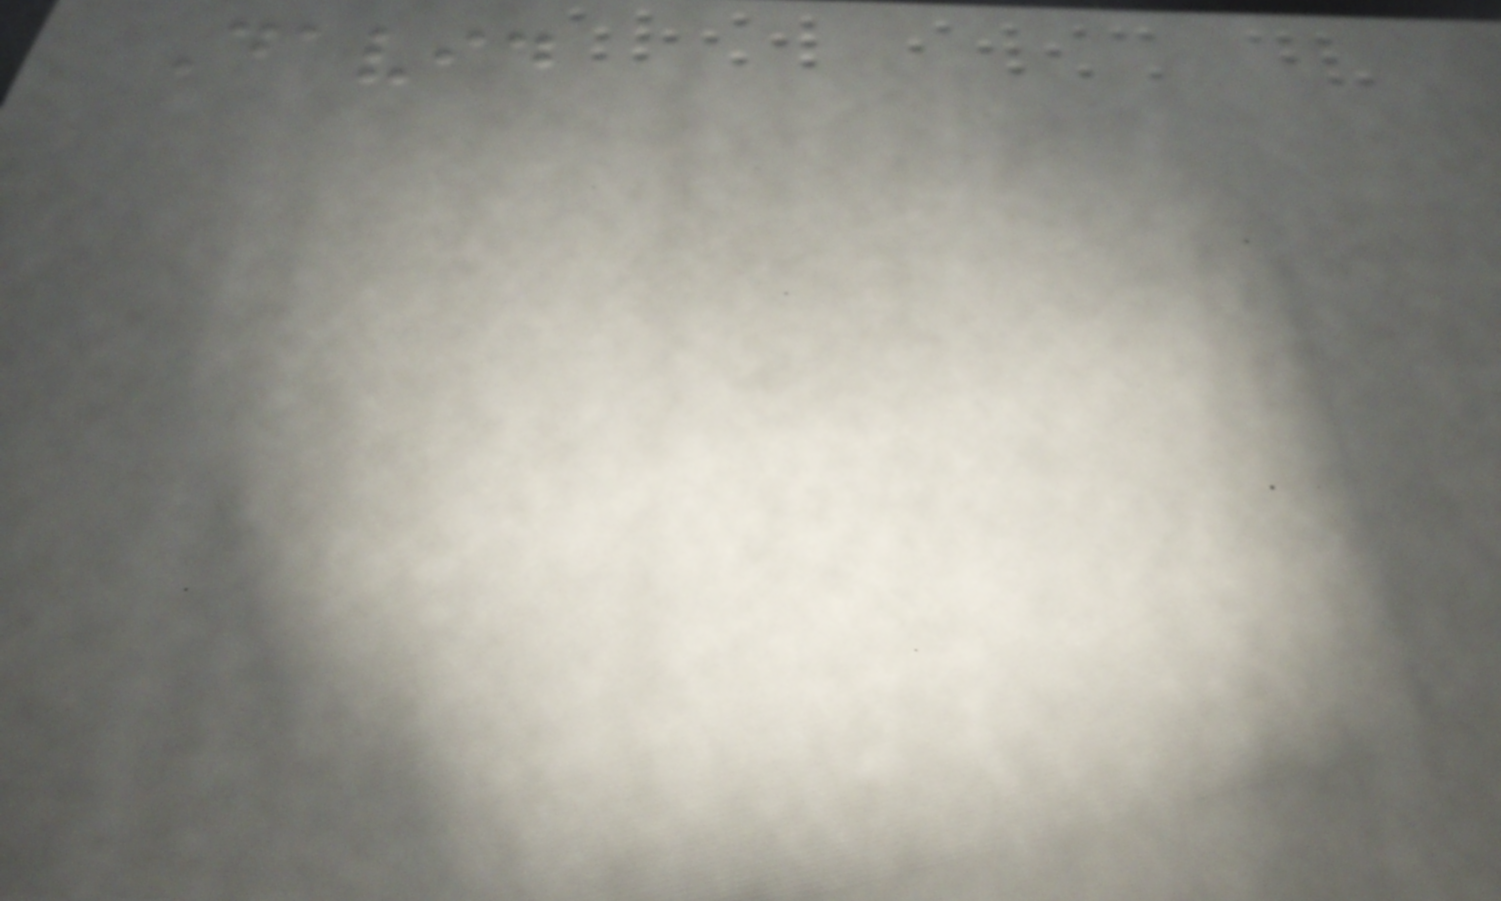David
